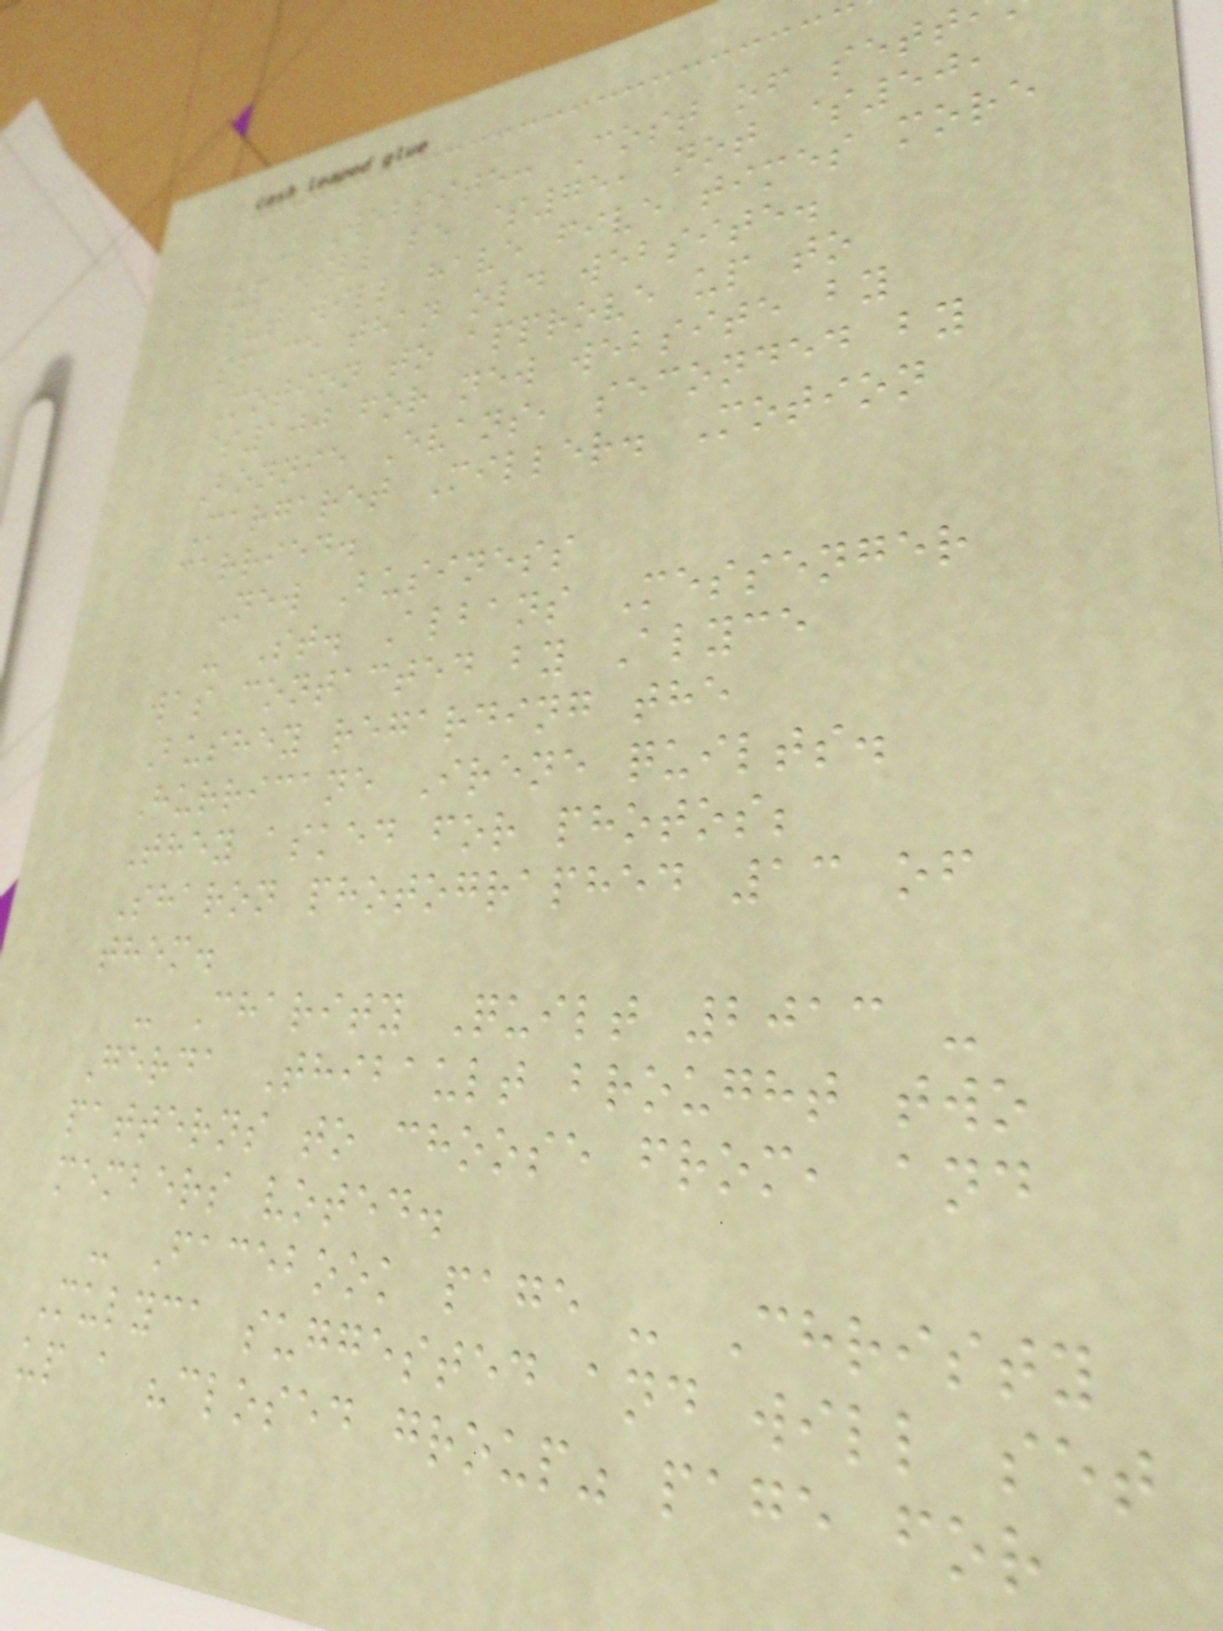- Website: Cost of sett
up will be $75, not $50,
but will have five times more
space than old website.
Motion to approve up to
$100 for new website by
Bonnie Evans, seconded by
Margaret Miller. Motion
carried.
New Business
- St. Albans Messenger
was contacted by Alyce
Bushey regarding the
Hurricane Irene quilts.
They asked for photos;
Sharon photographed 13 of
them.
- Charity Quilt 2013 -
Gerda Thibault brought two
patterns to choose from, and
members voted.
- Facebook page - Christy
Mulyca suggested and will set
up a "closed group" page for
